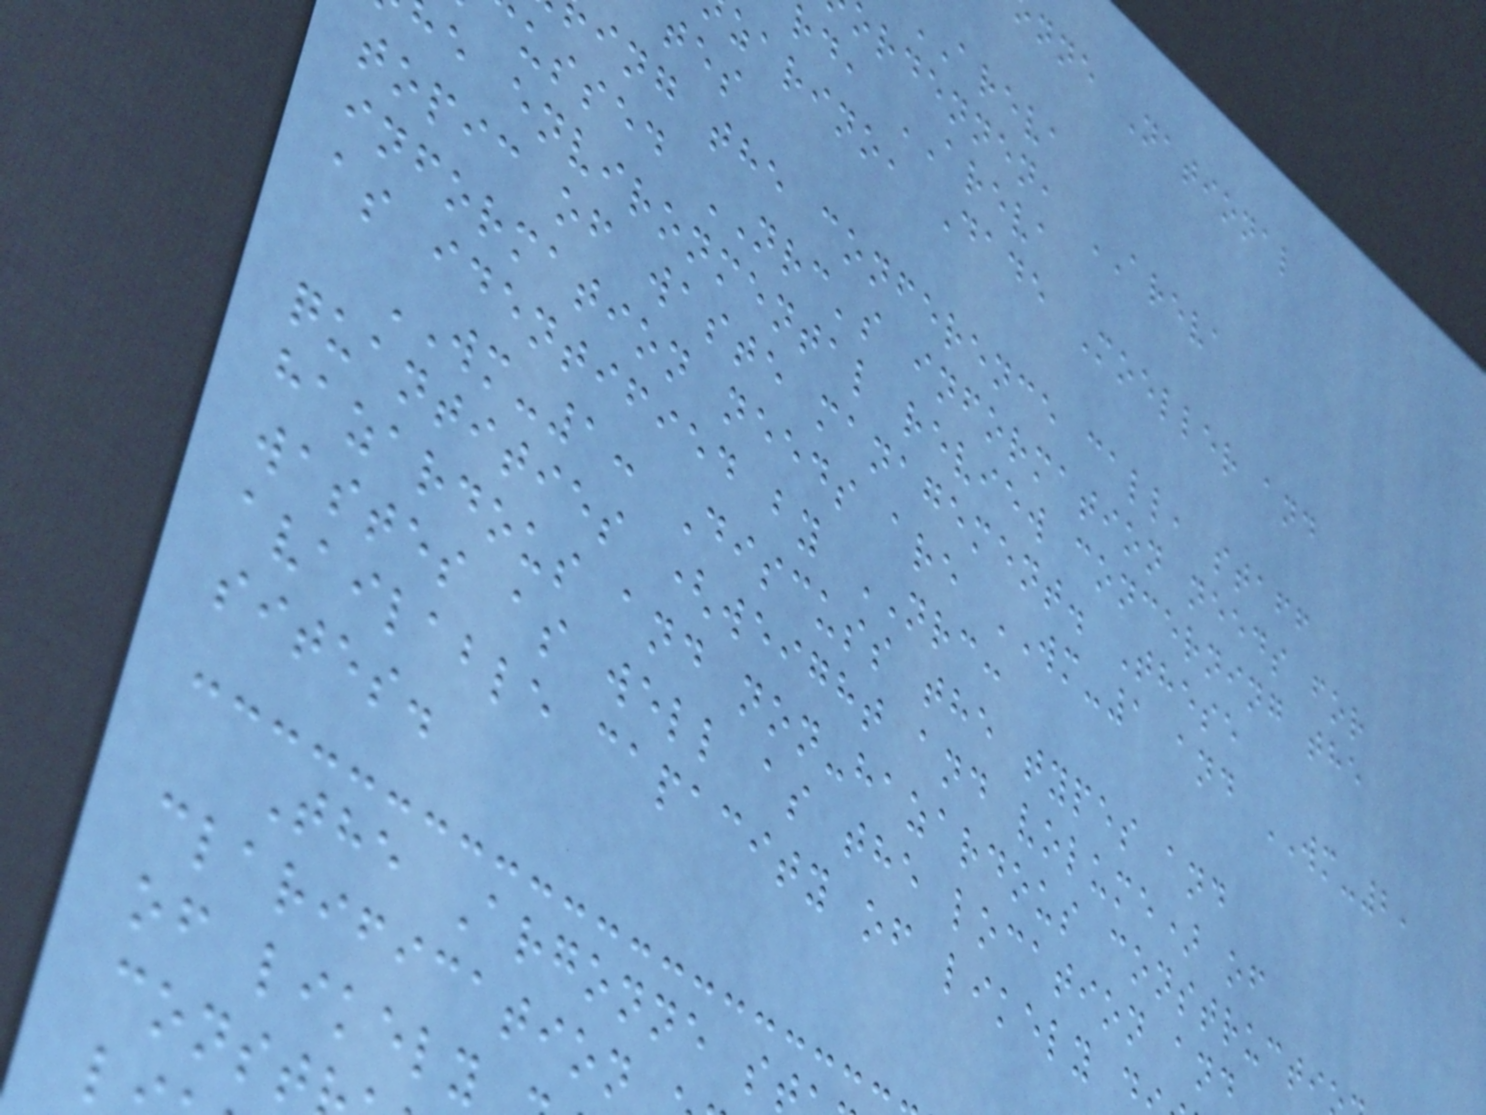nne National
ordennen, AREVA
rd, AREVA
zarino, Dade Moeller and
ing the conference call, staff
ussed NRC's information needs for
e environmental review concerning the
topic of waste management. These
information needs are WM-1 and WM-2,
as identified by NRC:
WM-1: Discuss the types and
quantities (weight and volume) of
hazardous and non-hazardous constructi
wastes as well as the location and
available capacity of likely d
sites.
The Argonne s
clarification
of likely
